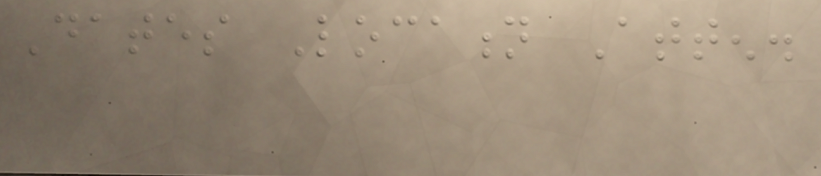Dates Location Atten.
